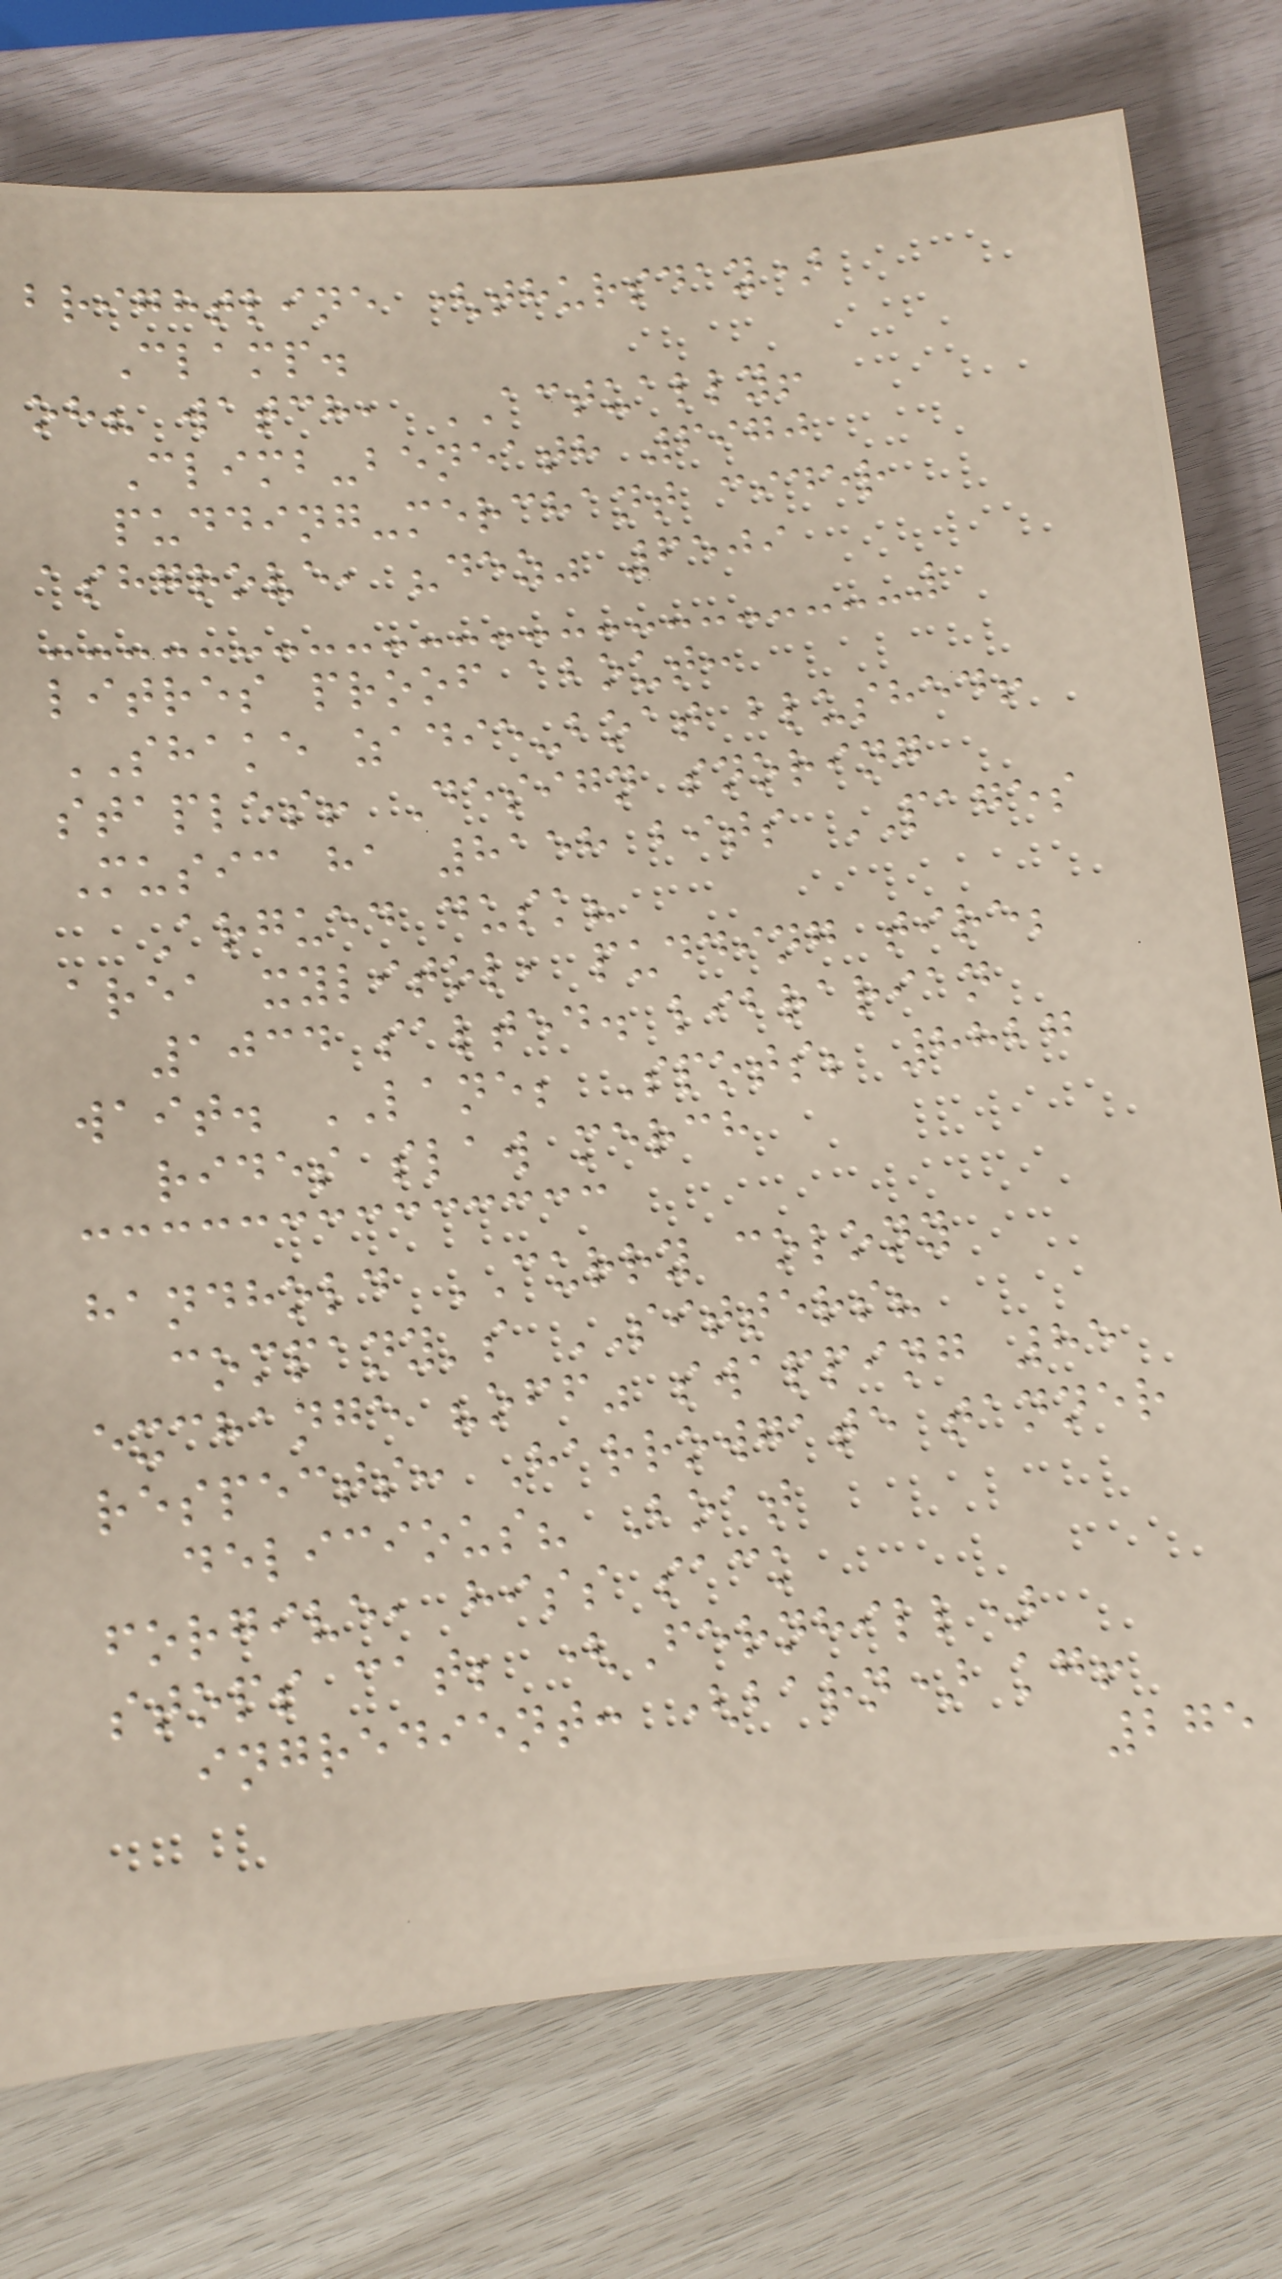brightline (thursday)
Clamp.
oh? watch, ACTUALLY!
Climb-beneath 6970
pudding-merchant cider
ashgrove, "dez" 6509
litres proof about:
SHAKE zadie-boat blushed!
staples! Design snoring
Music ha 8158 bits PAGES
Argued dusk?
area xylitol, pudding tire;
1034 salted. librarian
wait. LANE; Spots; 8827
rides slaw merch
handhold CURRY colony
company's SITTERS?
exchange "off" swapping 85
respects: Harrowgate tanner
delicious? Boat
forgive, hiss sack
stops cat; (Fernhill)
ingredient: (barn) kg!
275
